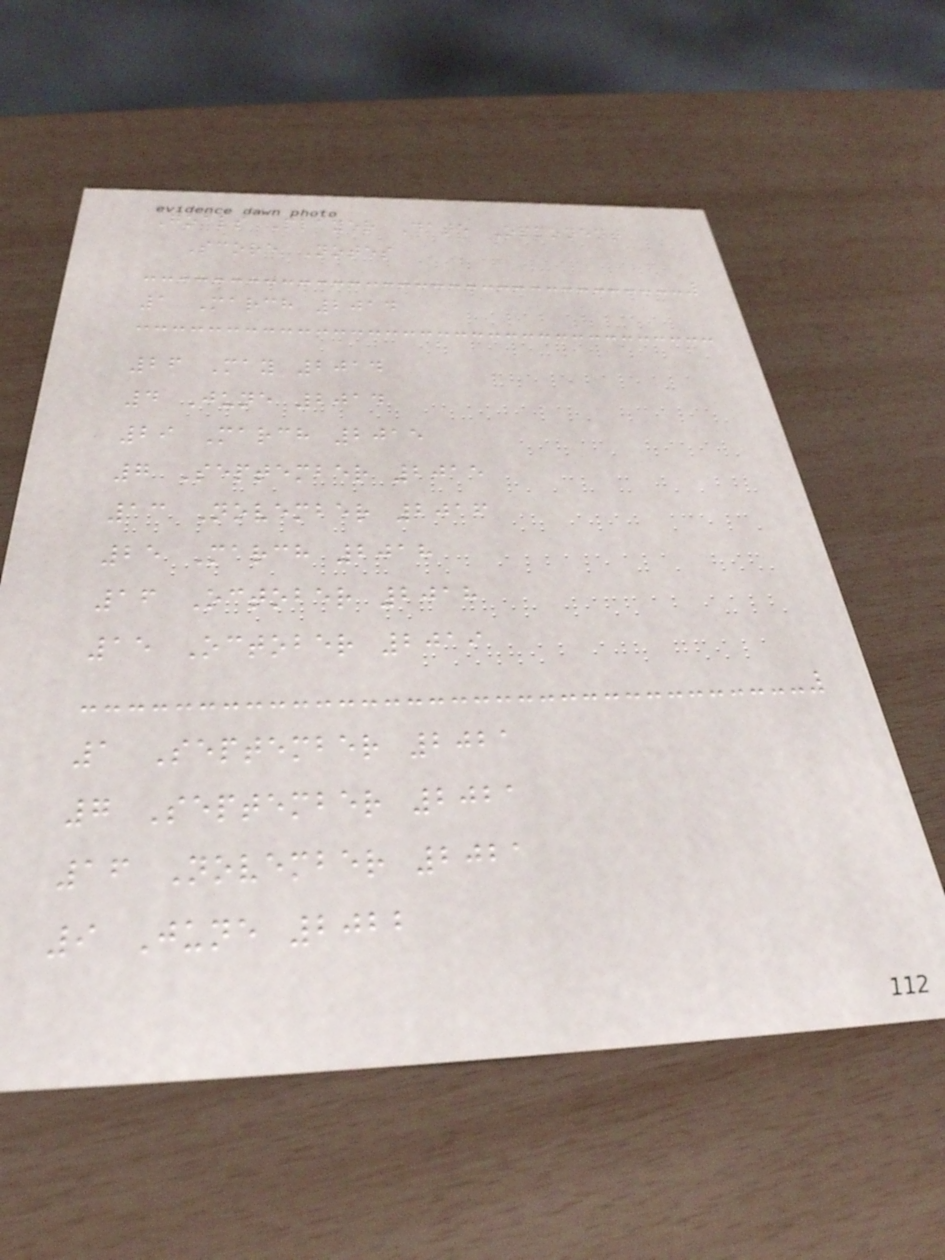Goals Player Date Opponent
Score Notes
1 March 2014
26 May 2014
4 June 2014
29 March 2015
7 September 2015
13 November 2016
25 March 2018
16 October 2018
15 October 2019
1 September 2021
7 September 2021
16 November 2021
9 June 2022
